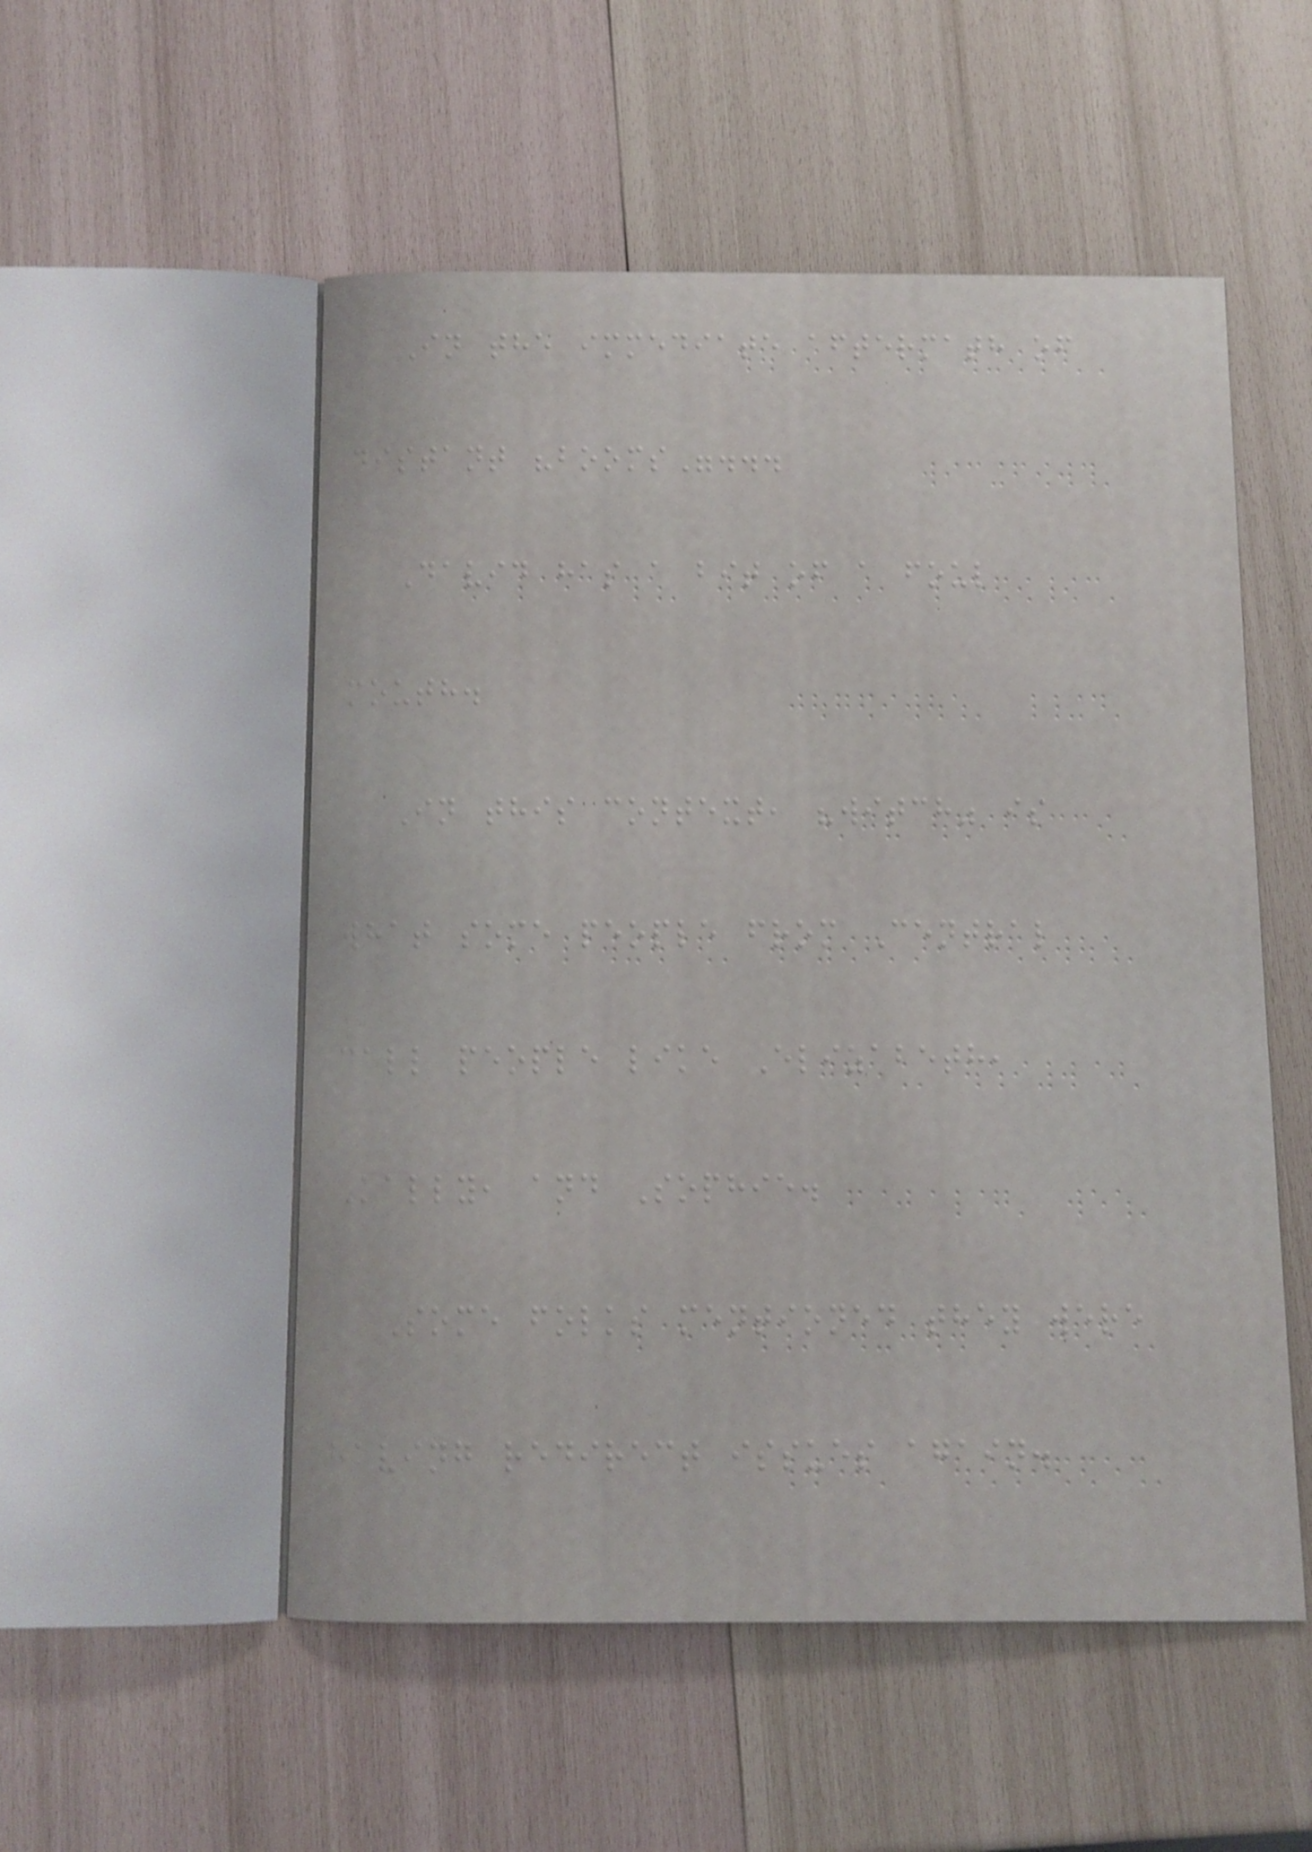In the immediate aftermath of
distant "booms"...
David has a bit of a foul
mouth.
In this context, "witch" is
what some people from Central
call people like Elizabeth,
Kally, and Sophie.
Some folks mentioned they were
having redirect issues again.
